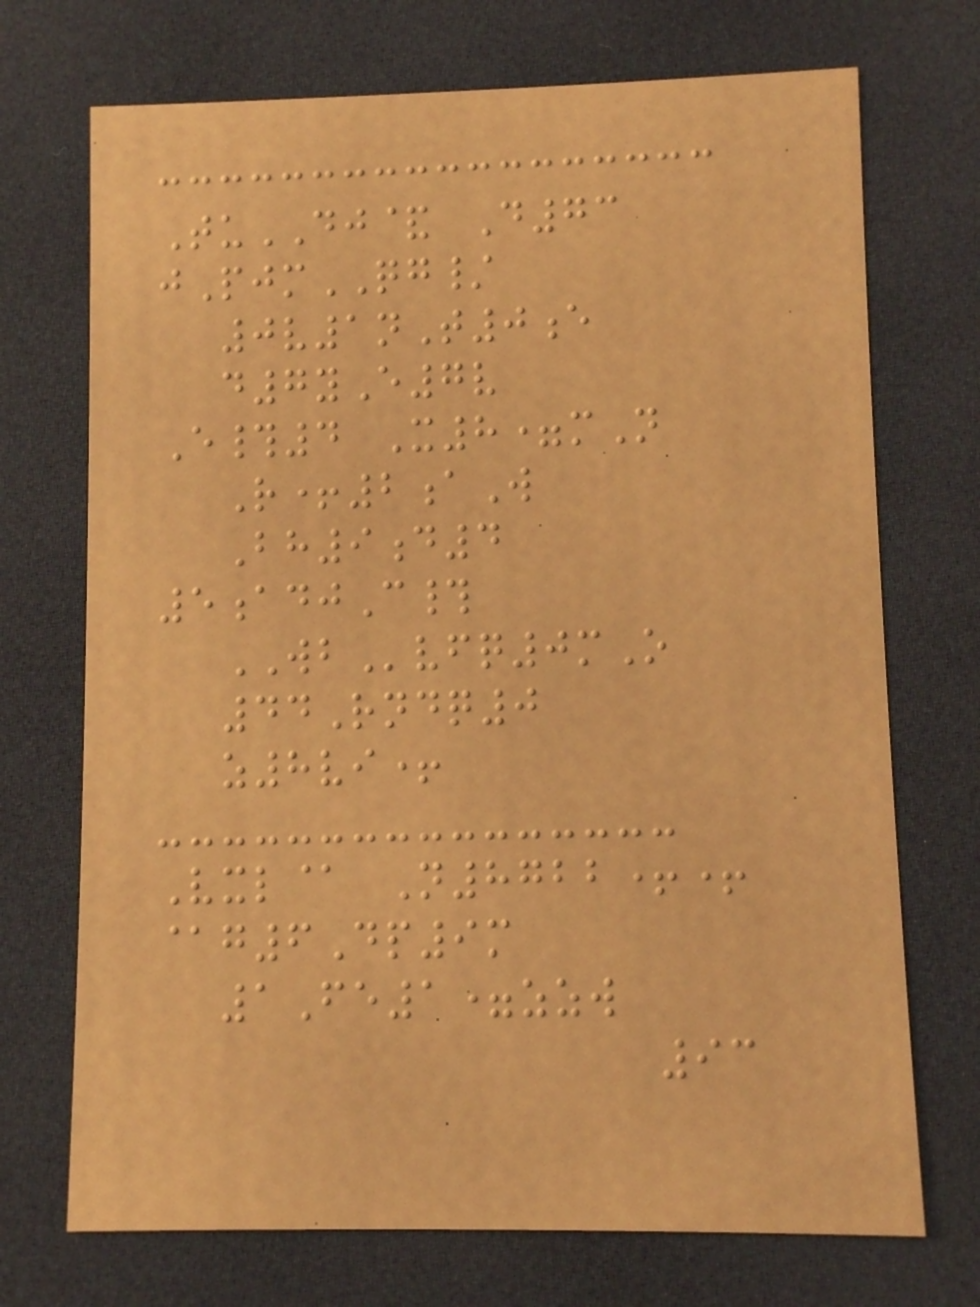TuDJ& D73
jPjmQG/
0v1nT0e
d7yE7v
E#4 X8=mN
R+2aW
Bh9d4
5adjC#
WBvfq0mO
44Rndq0
z8vi+
Vxl@ N8722++
@g6Dp9m
1Fe1=zzw
93
